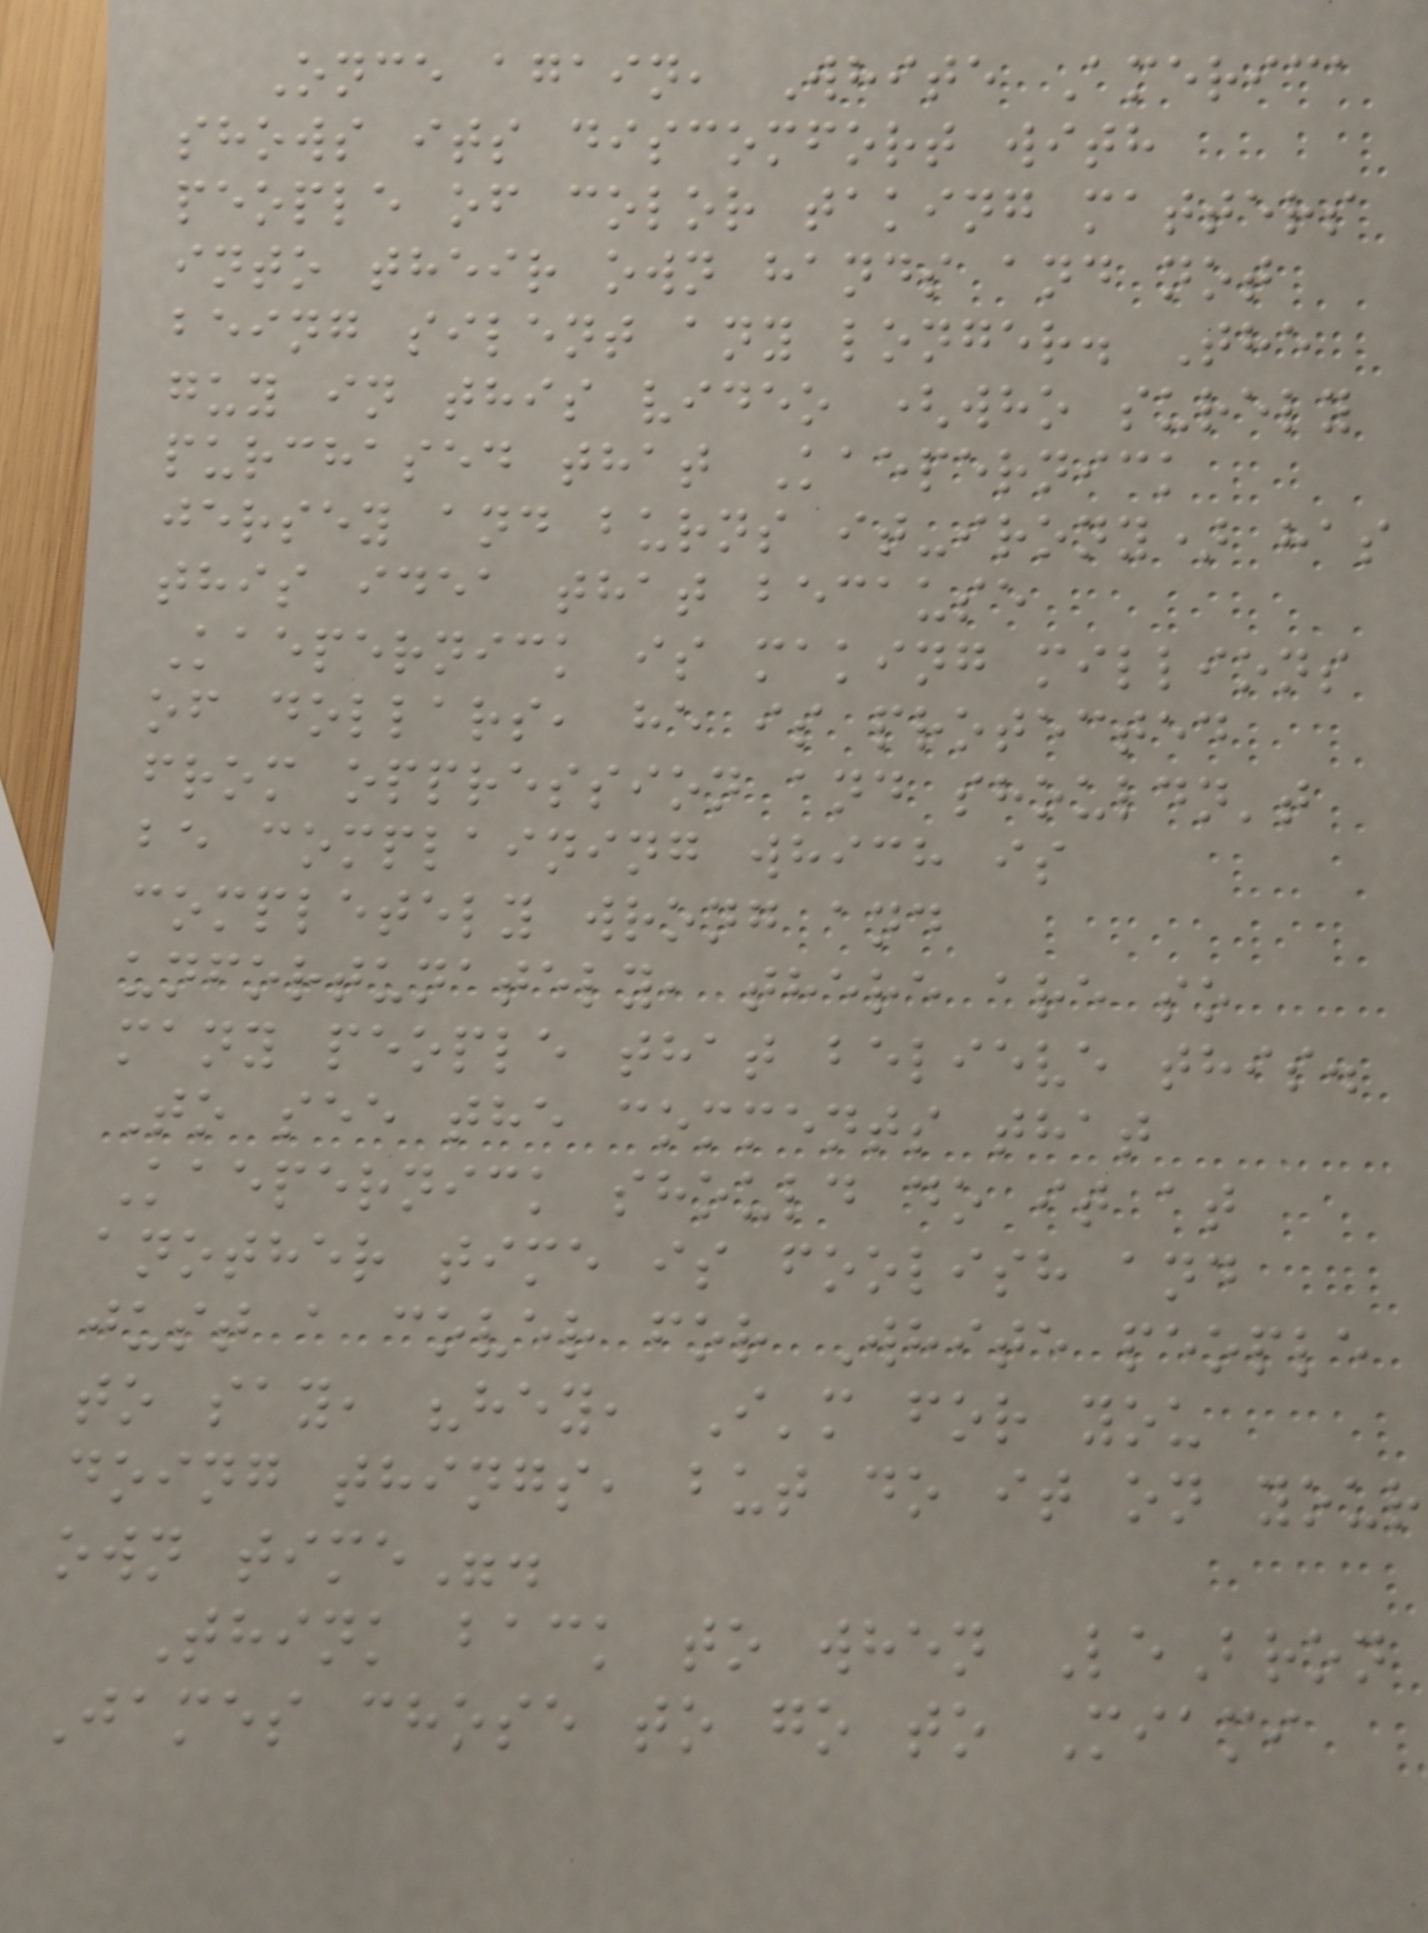Once again, White America
shows its discomfort with
people of color taking matters
into their own hands and not
being silent any longer. The
guy in this video (who surely
purchased that Kaepernick
jersey and burns it-irony) has
this idea that because
Kaepernick is making millions
of dollars, he is protected
from oppression and shouldn't
be complaining which is
completely wrong and
unfortunately, there are so
many people that believe this.
To see the comments that
Kaepernick should do it at
another time is foolish and
just a cover for White people
to say, "hey, I'm for you
doing things, but do it on your
own time".
Think back to when LeBron
James chose to go to Miami
